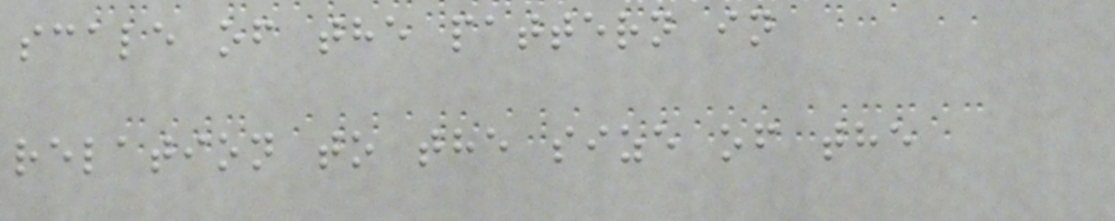scale of the pattern in
relation to the size of the
